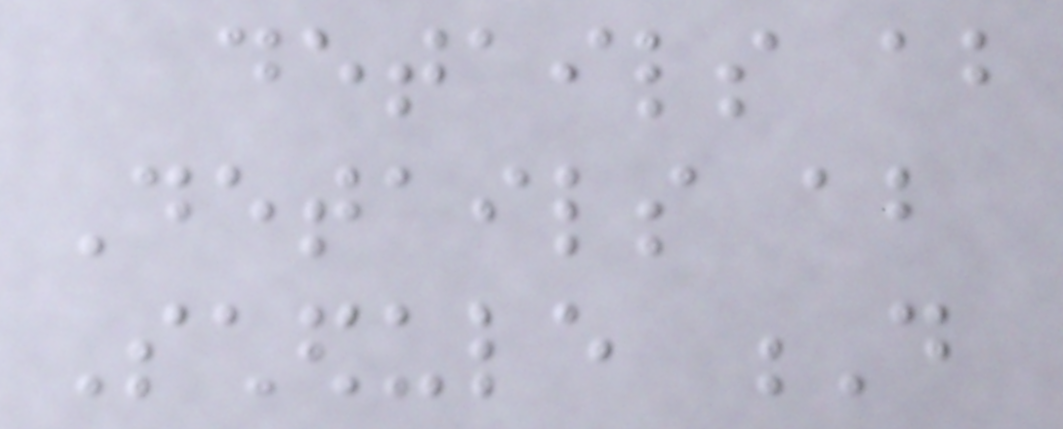details about
Details about
Schedule D
